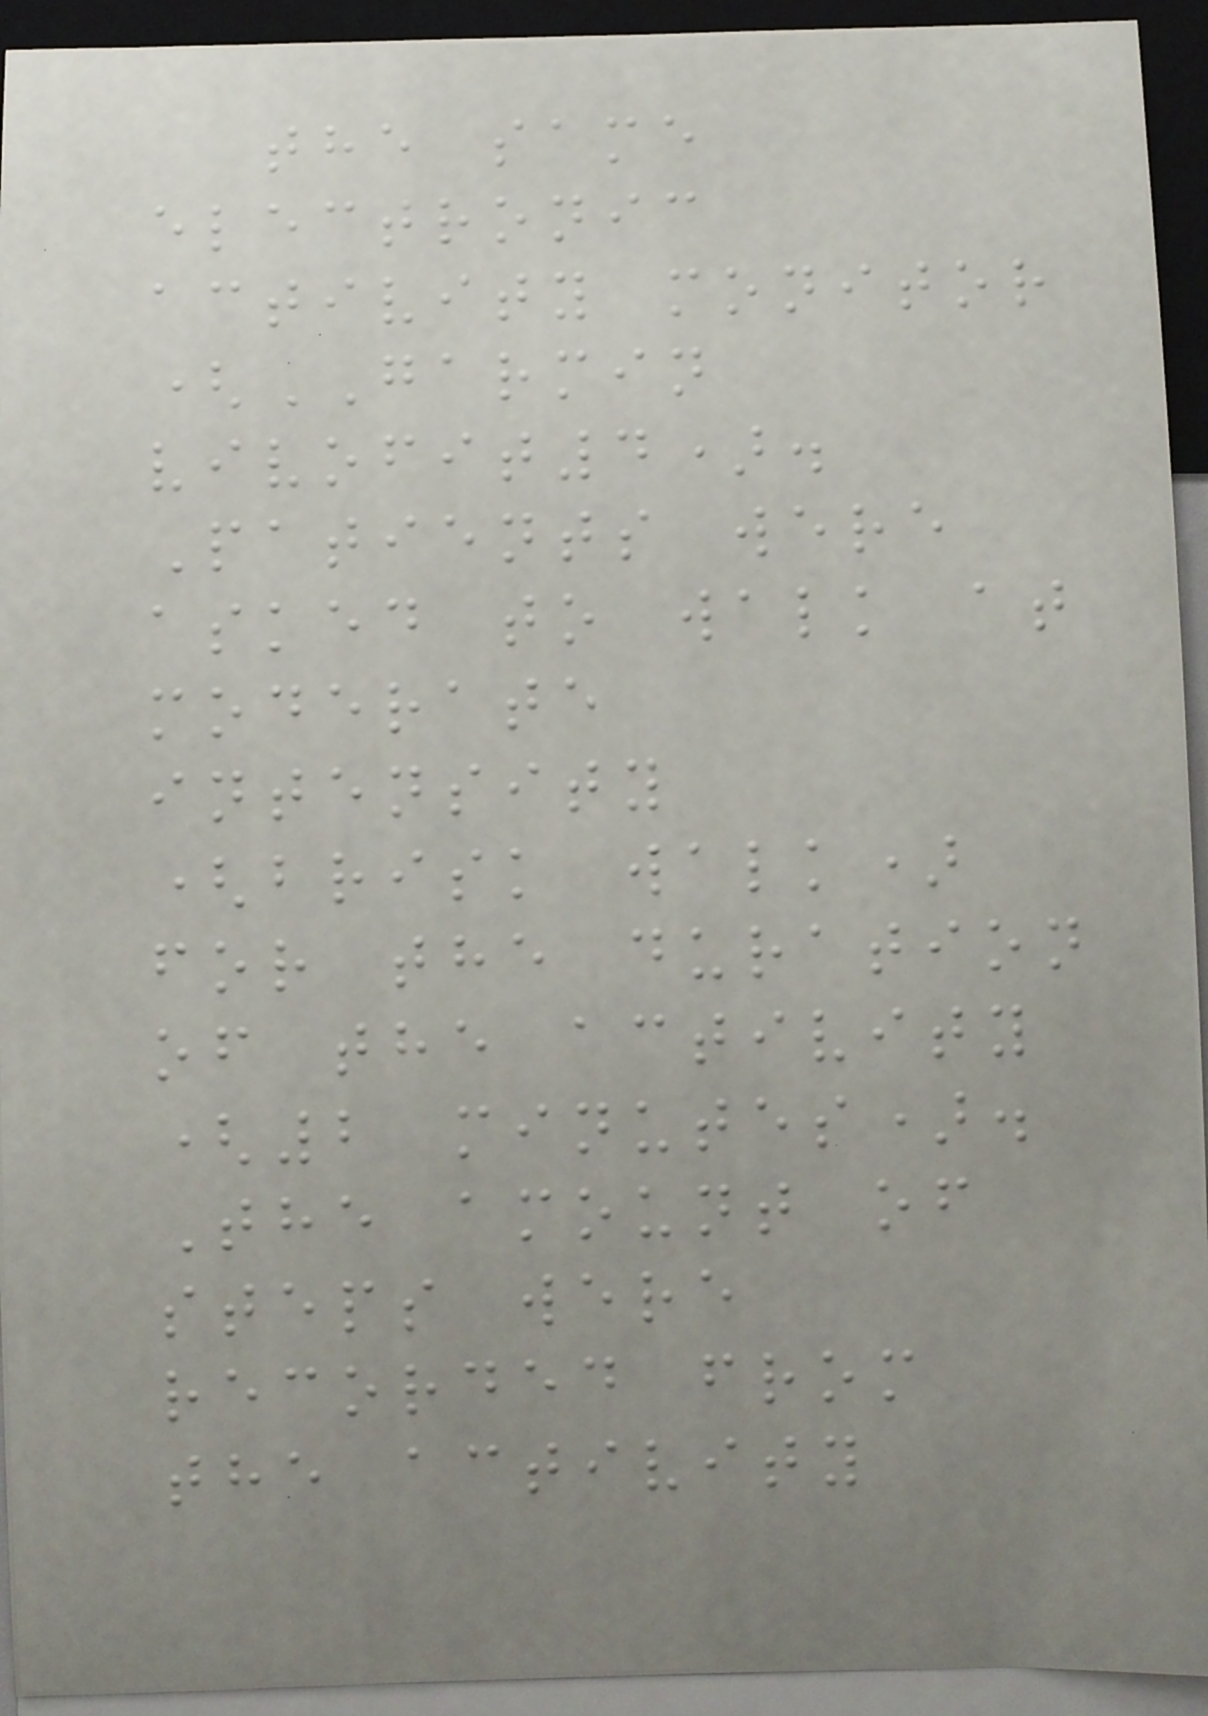the same
electronic
activity monitor
(GARMIN
vivofit4).
Patients were
asked to walk at
moderate
intensity
(brisk walk)
for the duration
of the activity
(2 minutes).
The amount of
steps were
recorded from
the activity
